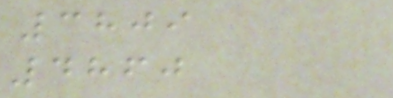3809
4860
